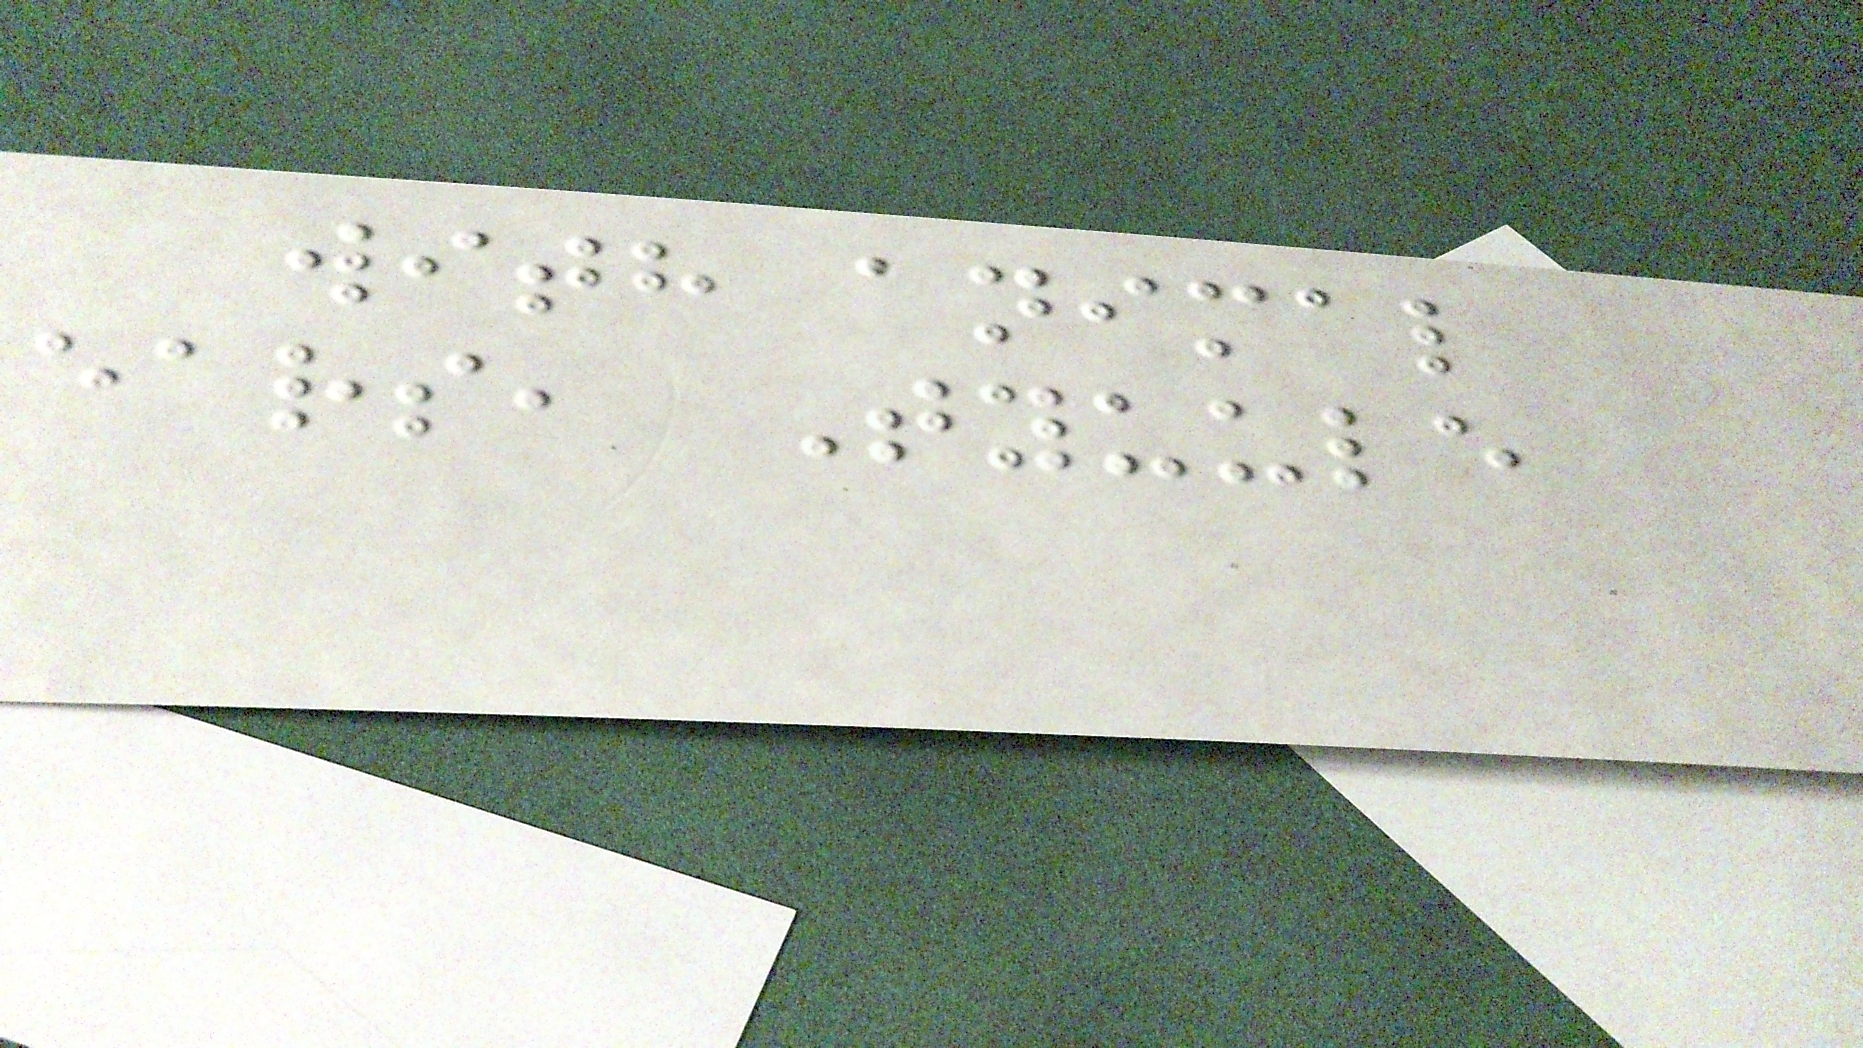with animal
ears, Tyuule
